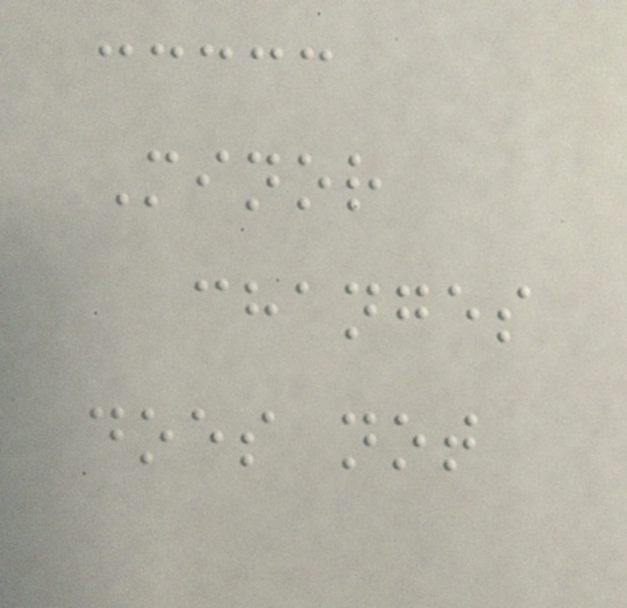Minor
changes
does not
